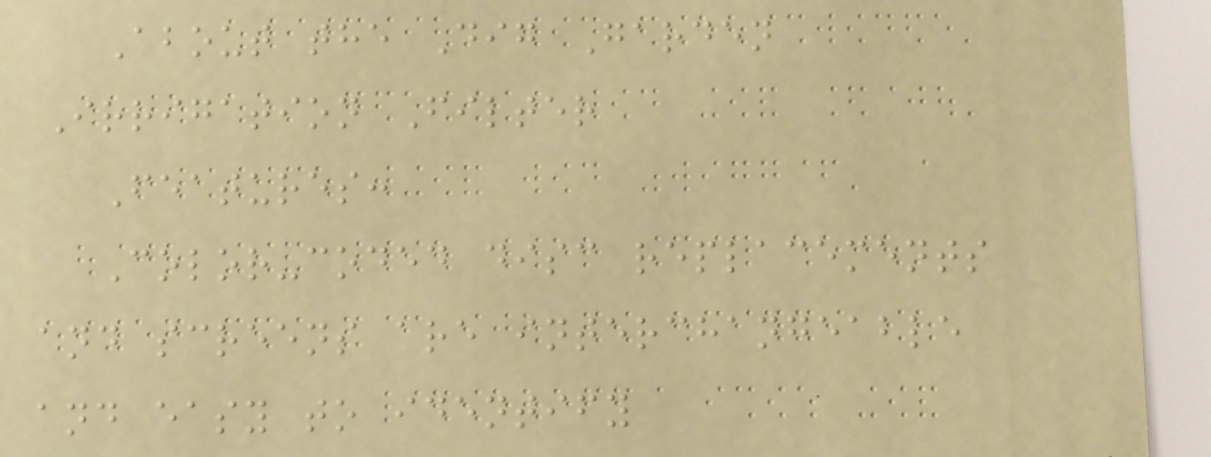About the Dig Garden
Irrigation Filter
Features:
Color-coded disc replacements
and screens are interchangeable
and easy to identify
